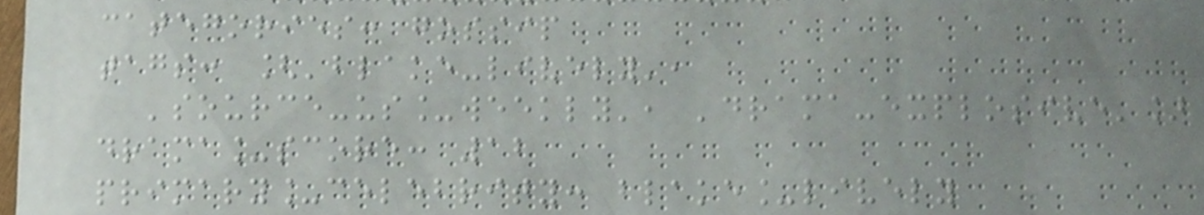categories: gossip
tags: ['blake-lively',
'source-us_weekly', 'drama-explosive']
drama_score: 12
primary_celebrity: blake_lively
